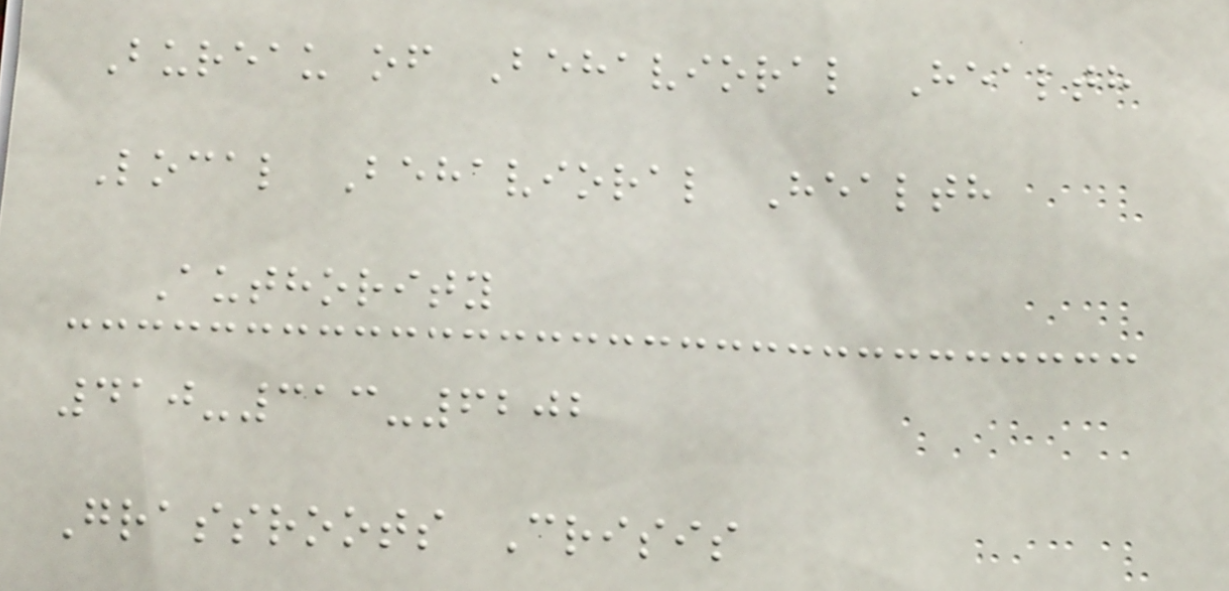Bureau of Behavioral Health
Local Behavioral Health
Authority
410-313-6202
Grassroots Crisis
